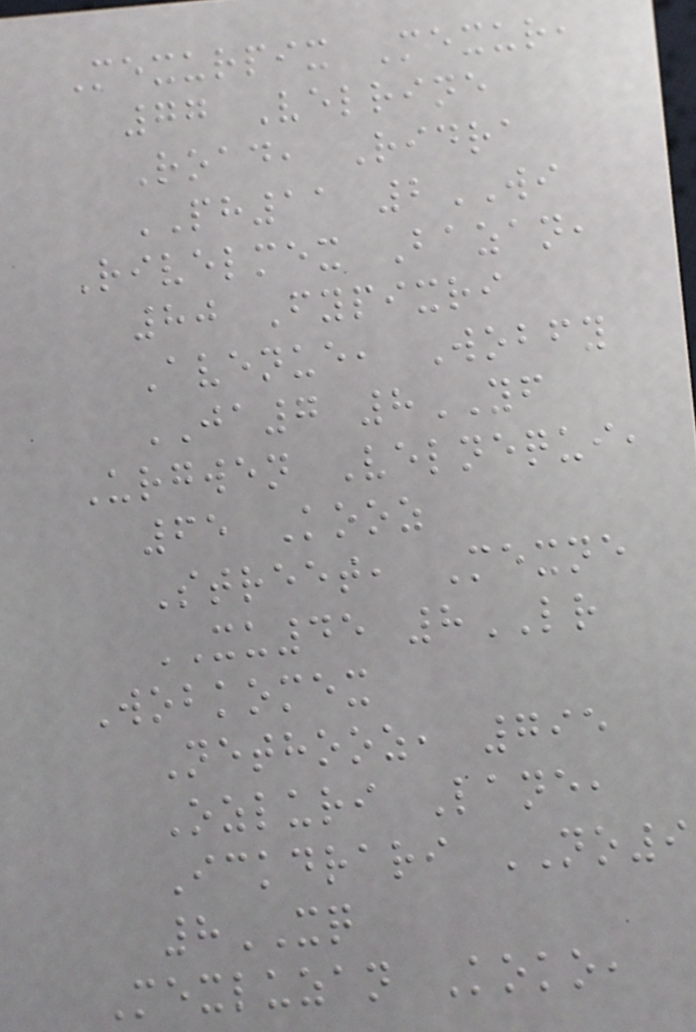Mexurpix Mexur,
77 Velrine
Road, Ridra
PH11 2WI
Rivelmex Bazan,
80 Fypixri
Avenue, Wobfy
JA7 8YF
Urgwen Velnequi,
65 Kooz
Street, Mexne
XU45 8LR
Wobkomex
Nethooz, 795
Ozluri Lane,
Ickdrari NO9
8XQ
Mexluzan Koko,
